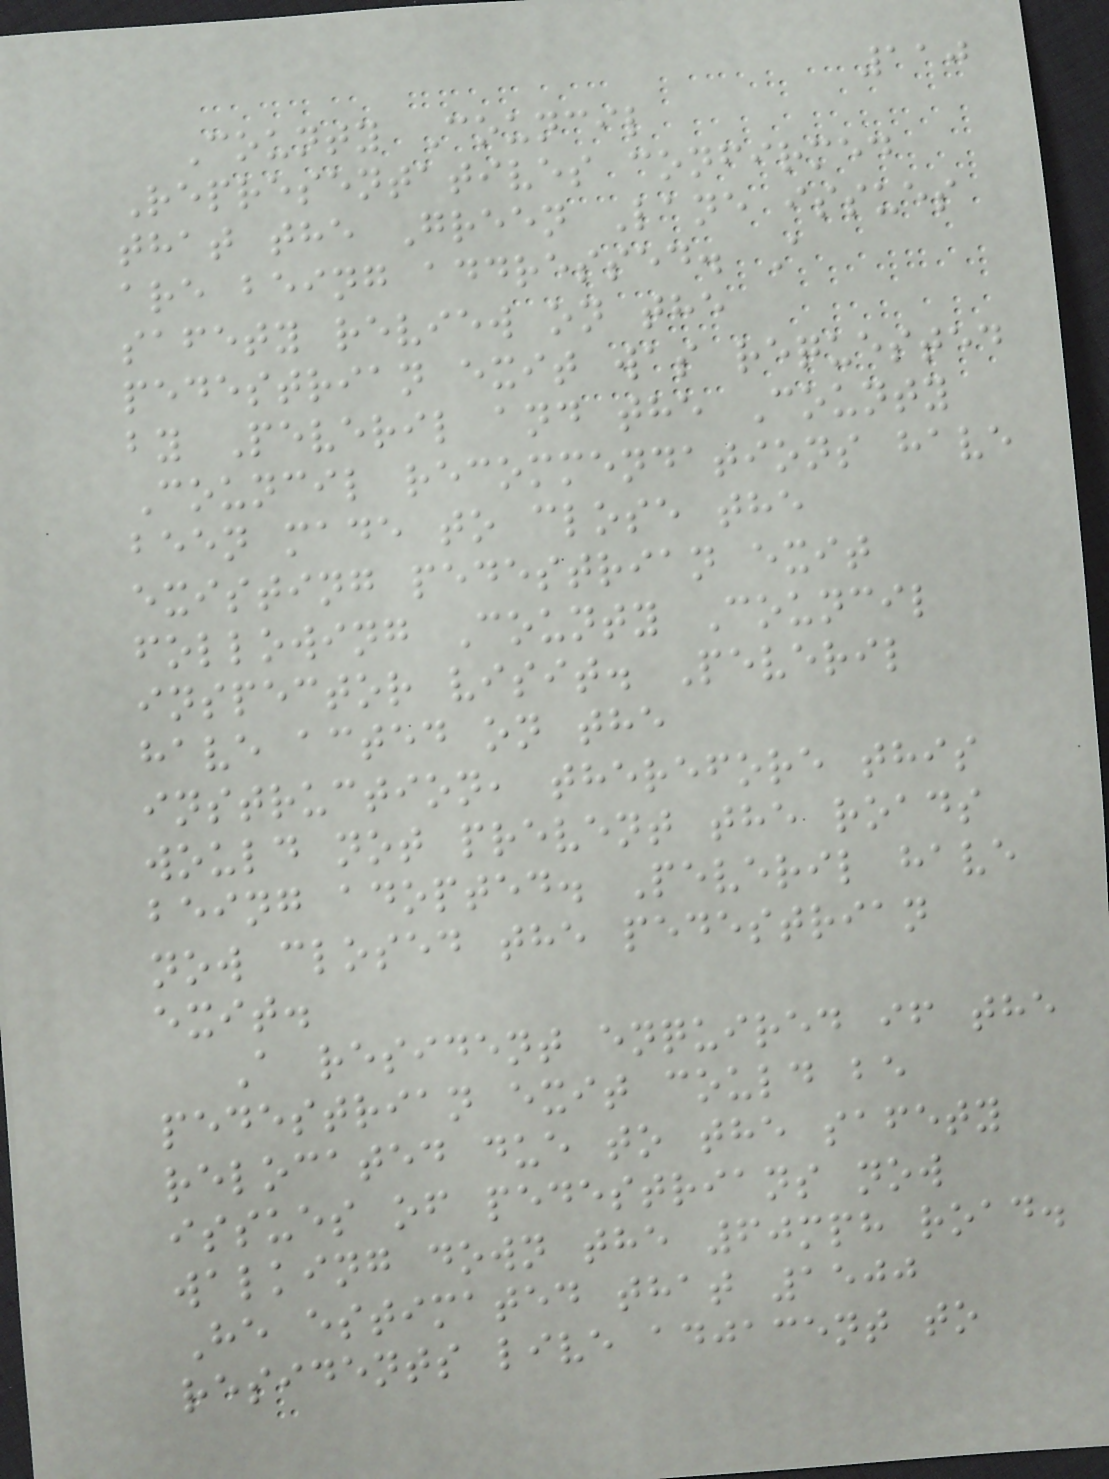110
County Council
Representatives confirmed
that the Green Lane issues
are being addressed. A
safety review on the
pedestrian exit was requested
by Peveril and the County
Council recommendations have
been made to close the
existing pedestrian exit
following County Council
inspector visit. Peveril
have acted on the
instruction, therefore this
would not prevent the roads
being adopted. Peveril have
now closed the pedestrian
exit.
A resident enquired if the
pedestrian exit could be
relocated due to the safety
issues of pedestrians now
walking down the 60mph road.
He estimated that 1500
residents live adjacent to
